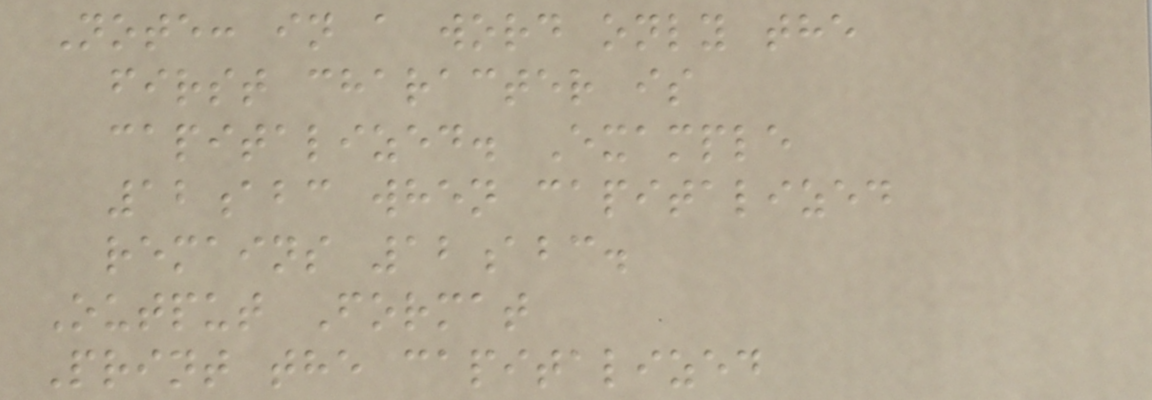Note: in a word only the
first character is
capitalized. Example
12abc when capitalized
remains 12abc.
Output Format
Print the capitalized
